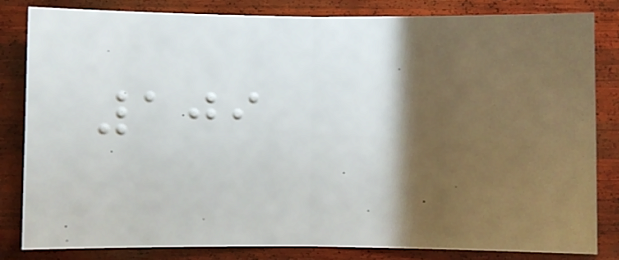109
